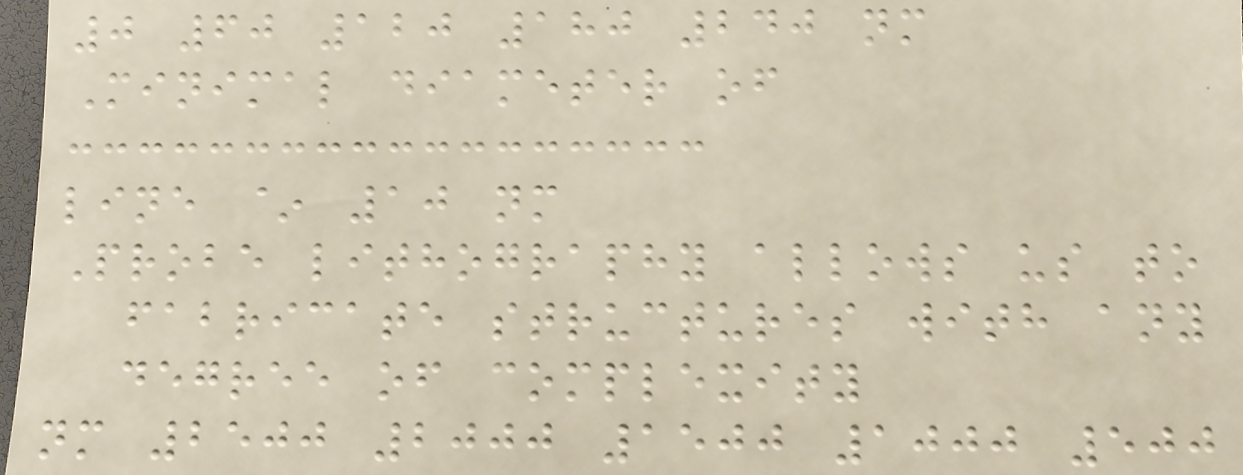0 60 120 180 240 nm
Minimal diameter of
line ~ 10 nm
Probe lithography allows us to
fabricate structures with any
degree of complexity
nm 2500 2000 1500 1000 500
